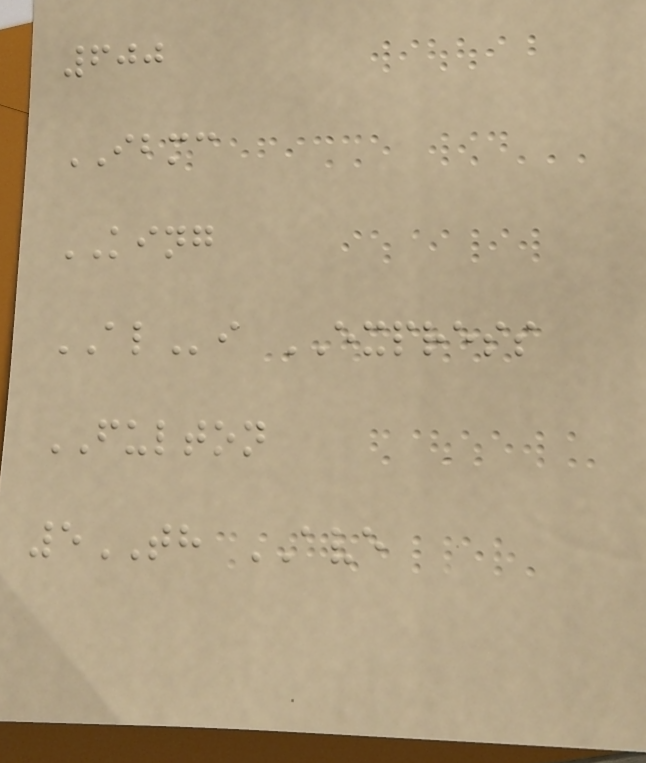600
IBMC
KING
ALi EXPRESS
FULTON
5TH AVE
